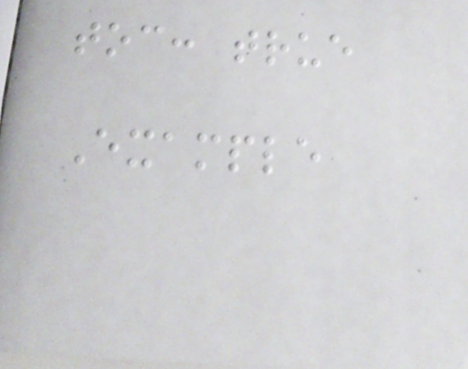toc: true
Example
